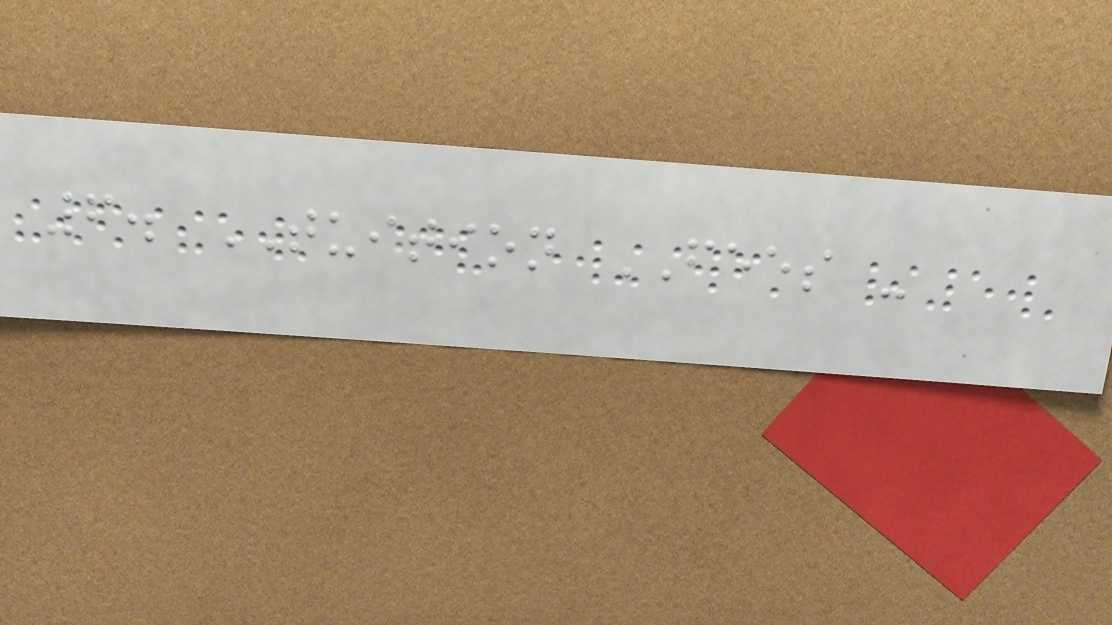6. TUITION FEES -
